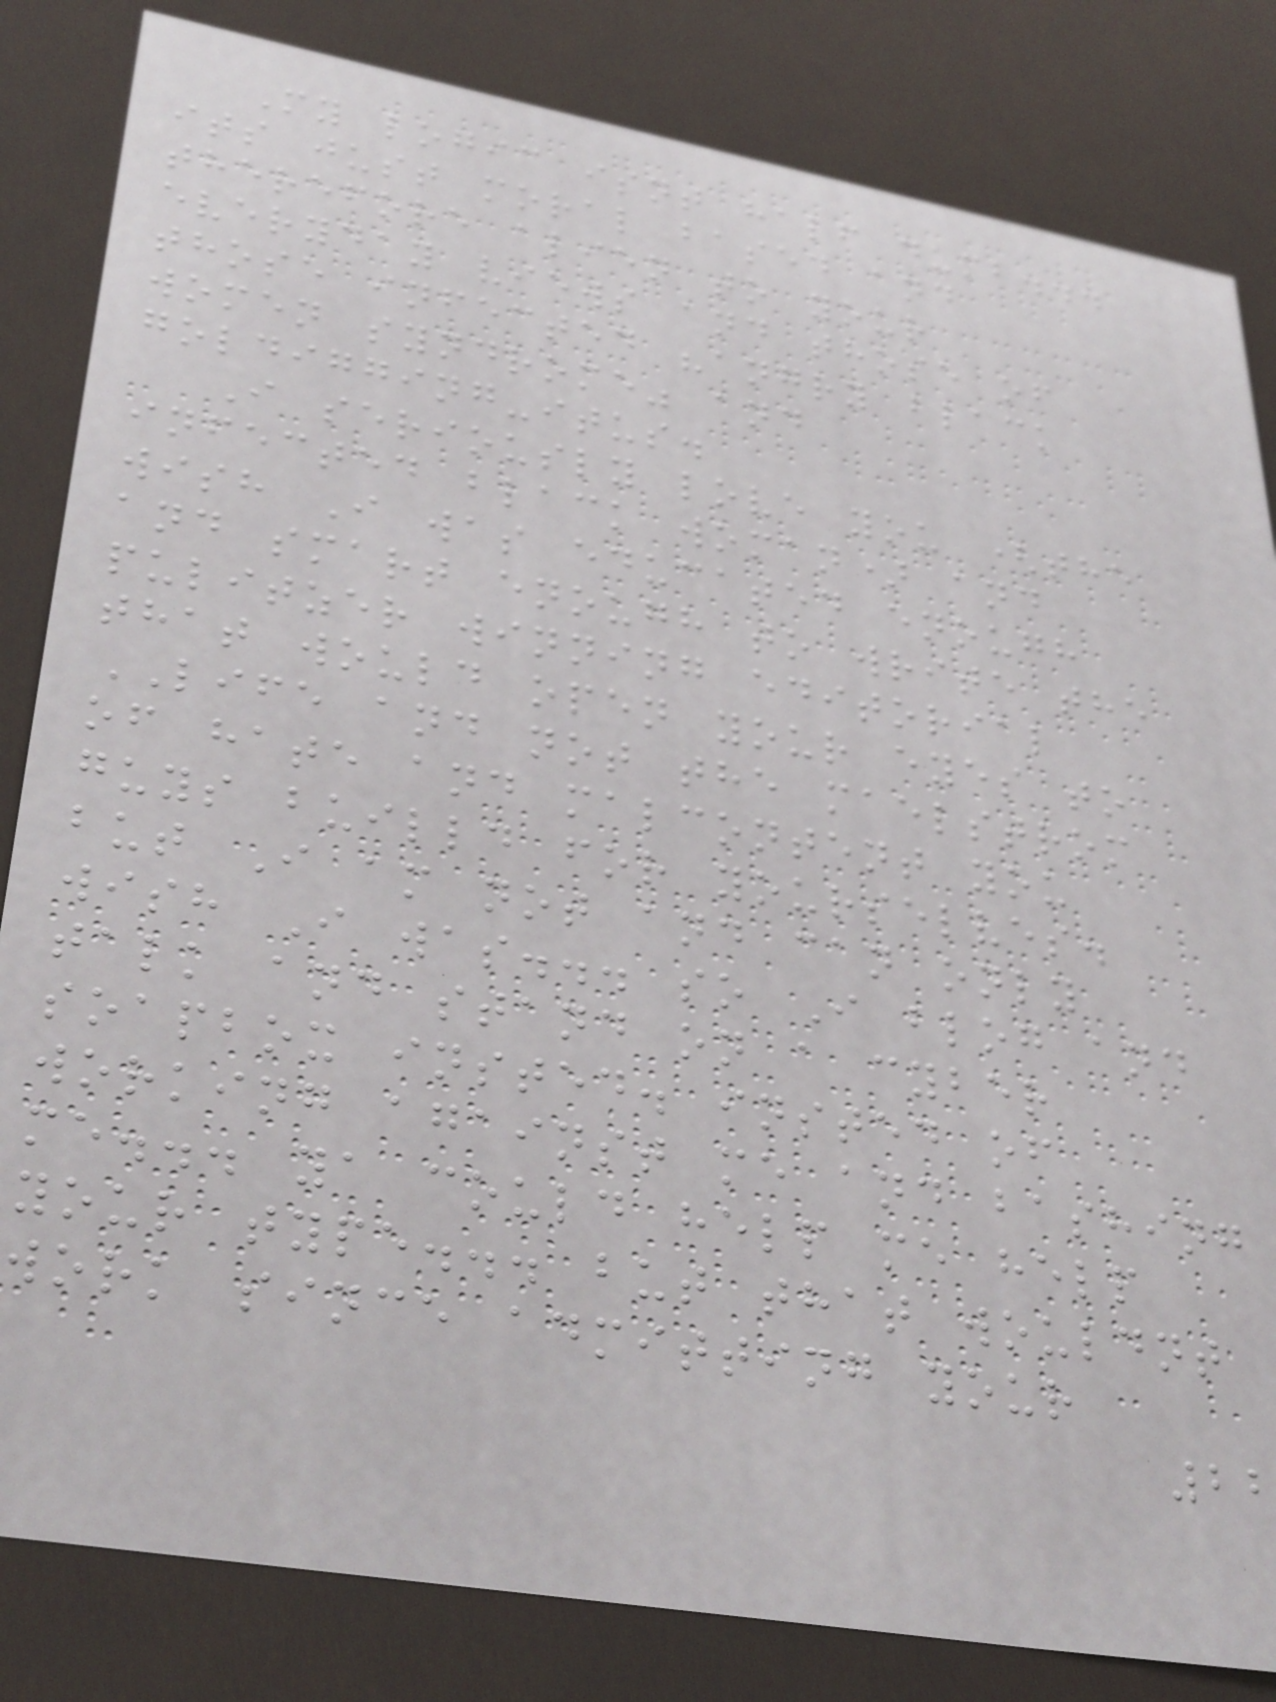My logic isnt half dumb...
its just moral based and
therefore alien to your
everyday views and those of
those infected "angry black
women syndrome" and
goldigging-itus.
I seriously love you (the
infected black woman) and
wish I was educated enough
and smart enough to write the
pulitzer winning editorial
that would open your eyes to
LIFE and not the maelstrom
of hate and malcontent you
guys builld for yourselves.
but I am not and can only
wish I was... so I blog and
talk and stand on a cyber
soapbox insted. insted of
working against me and bashing
me... ya could help me help
your type... but that wouldnt
work since admitting your
